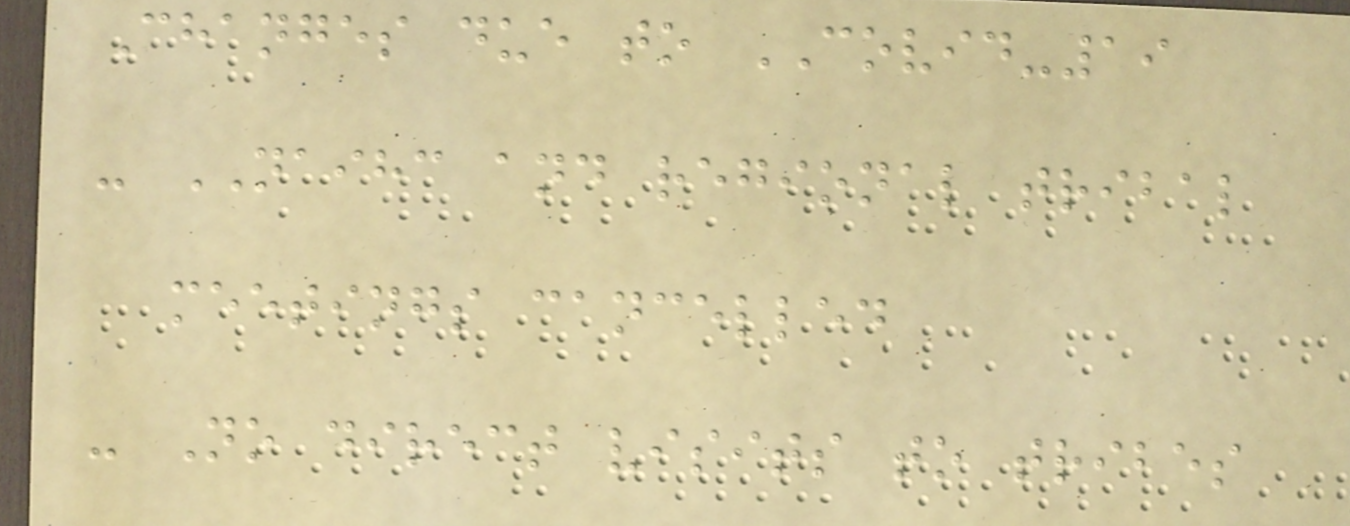Changes due to COVID-19
- NAIHC and regional tribal
meetings cancelled
- No direct visits to tribes
